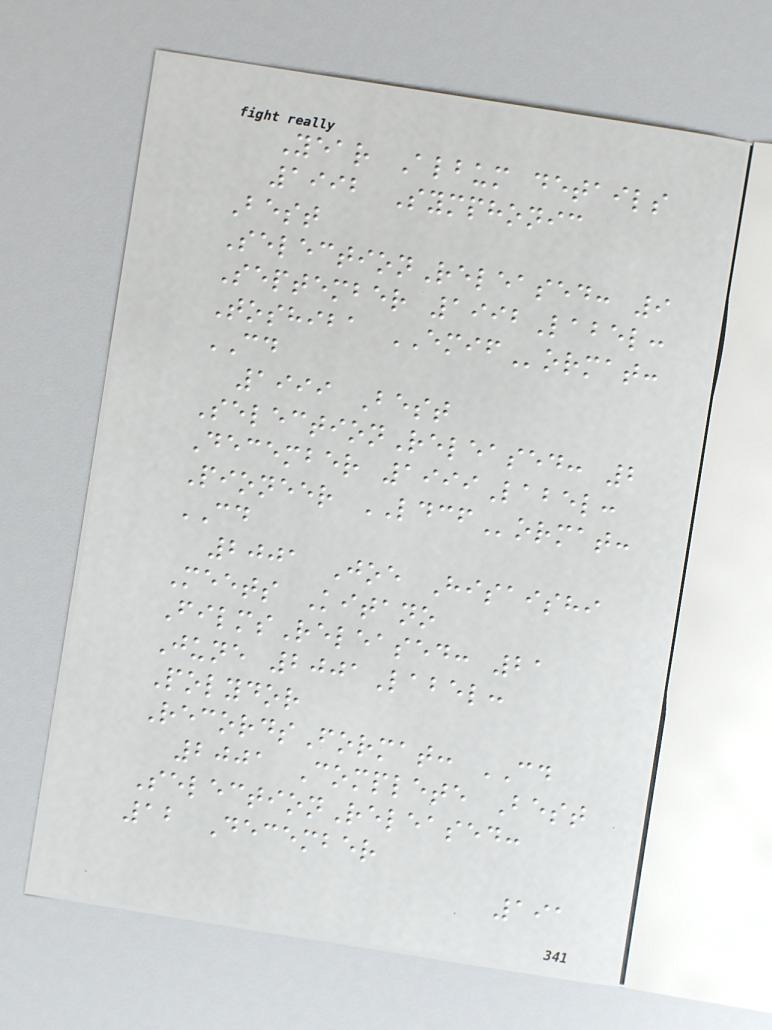Year Album details
1992 Symphonic
Best
SelectionReleased: 9
September 1992Label:
Toshiba EMIFormat:
CD
1999 Best
SelectionReleased: 2
December 1999Label:
Pioneer LDCFormat:
CD
2001 Joe Hisaishi
Meets Kitano
FilmsReleased: 21
June 2001Label:
Polydor
RecordsFormat: CD
2001 Complete Best
SelectionReleased:
12 December
191
